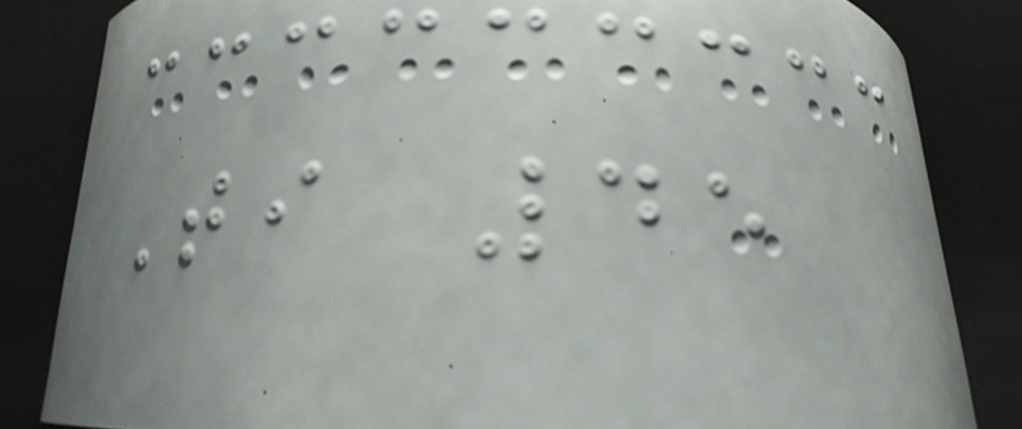Ti 45
